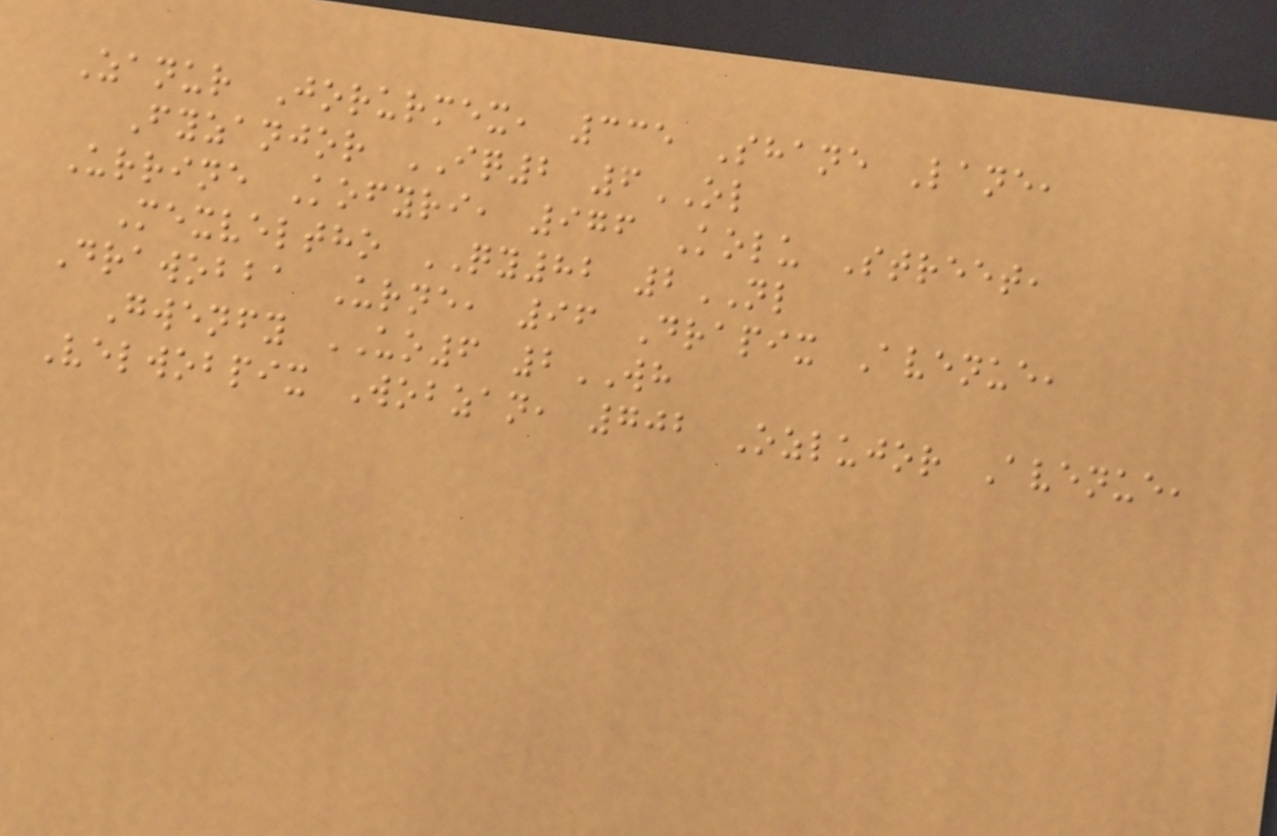Zanur Jorurmex, 335 Shane Lane,
Fyzanjor IQ2 6OL
Urrine Kofyri, 976 Kolu Street,
Mexveltho QY82 2NL
Drawobba Urne, 96 Drapix Avenue,
Gwenfy UO6 2WH
Velwobpix Wobzan, 702 Ozlujor Avenue,
